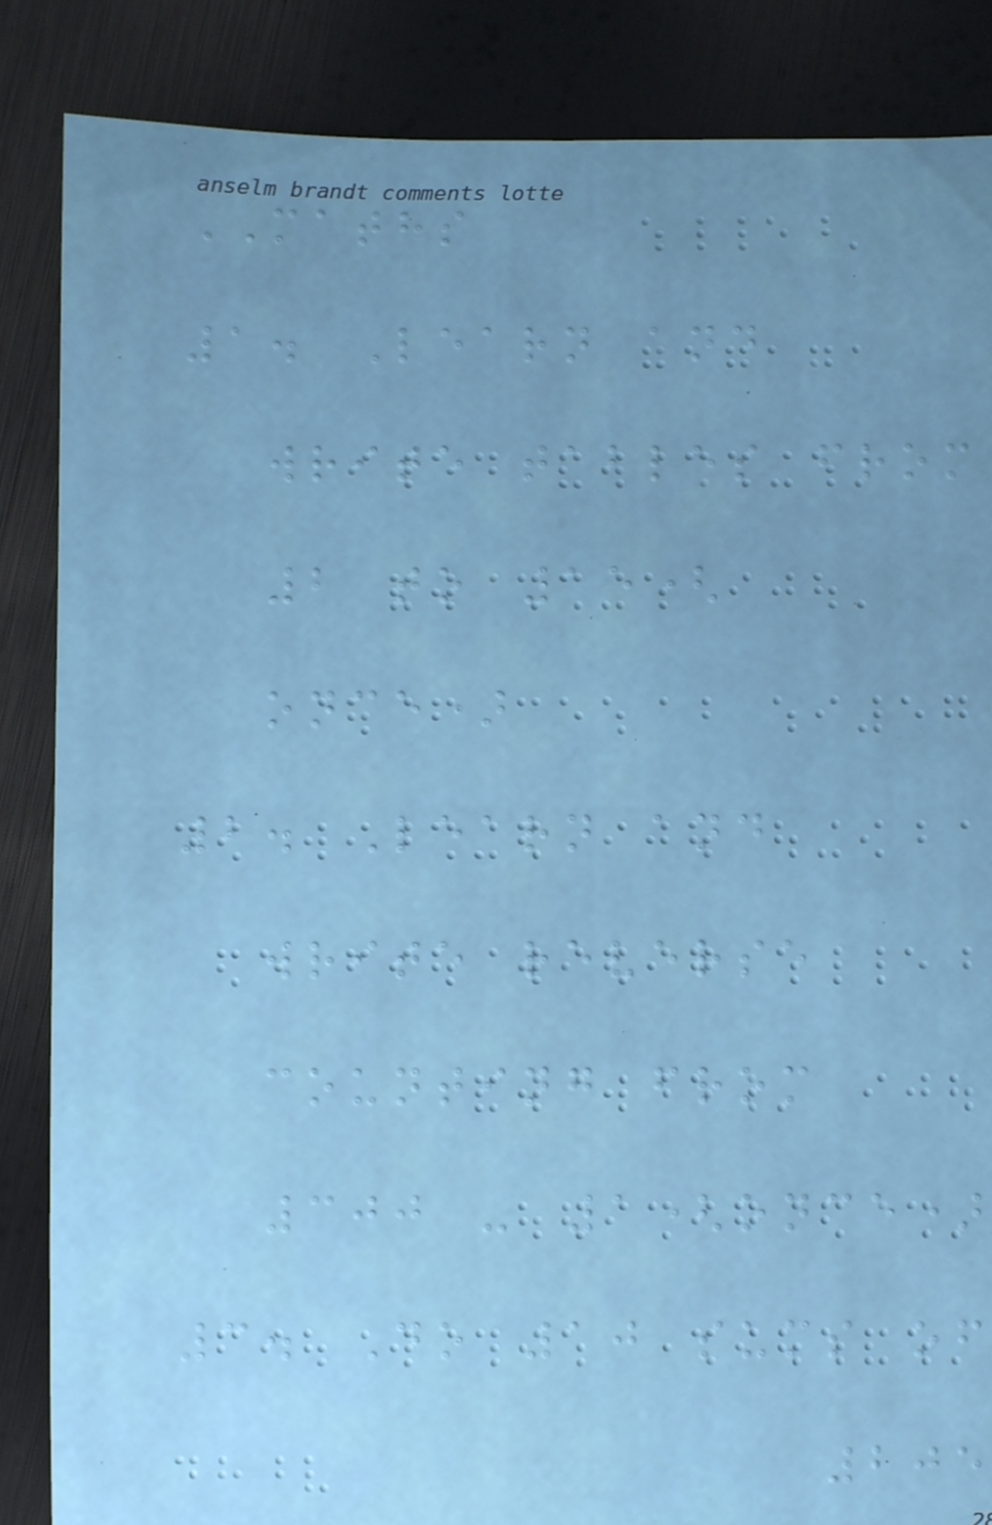MATHS
1. Learn and
write tables from
2 to 15(
once)
2. Learn and
write reverse
counting from
300 - 1(once)
3. Do 10 sums of
205
